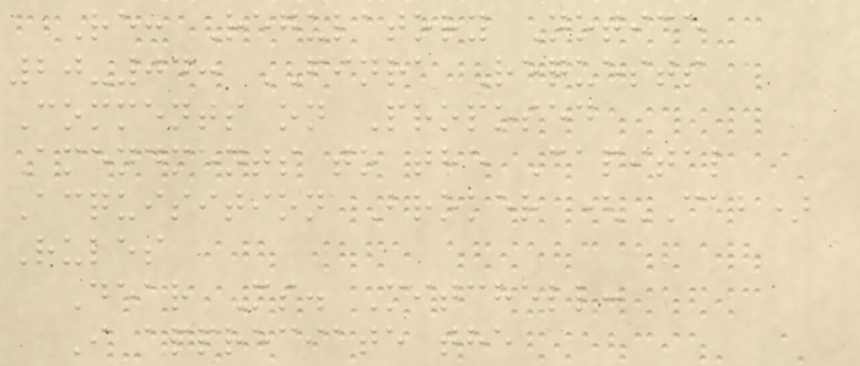Re: Regulatory Notice
20-04: FINRA Requests
Comments on Proposed
Amendments to the Capital
Acquisition Broker (CAB)
Rules
Dear Ms. Mitchell:
I appreciate the
